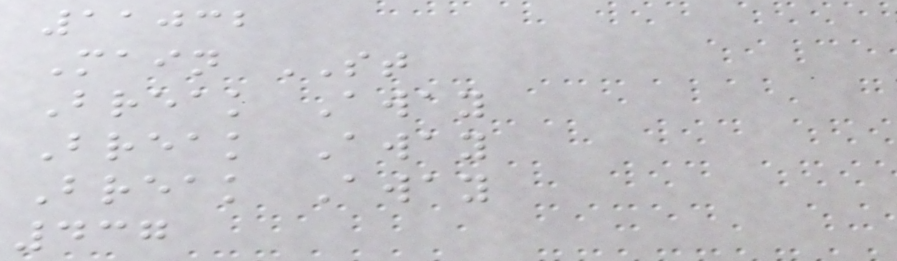11032
Main ST
Break Away
Break Away
Break Away
437
